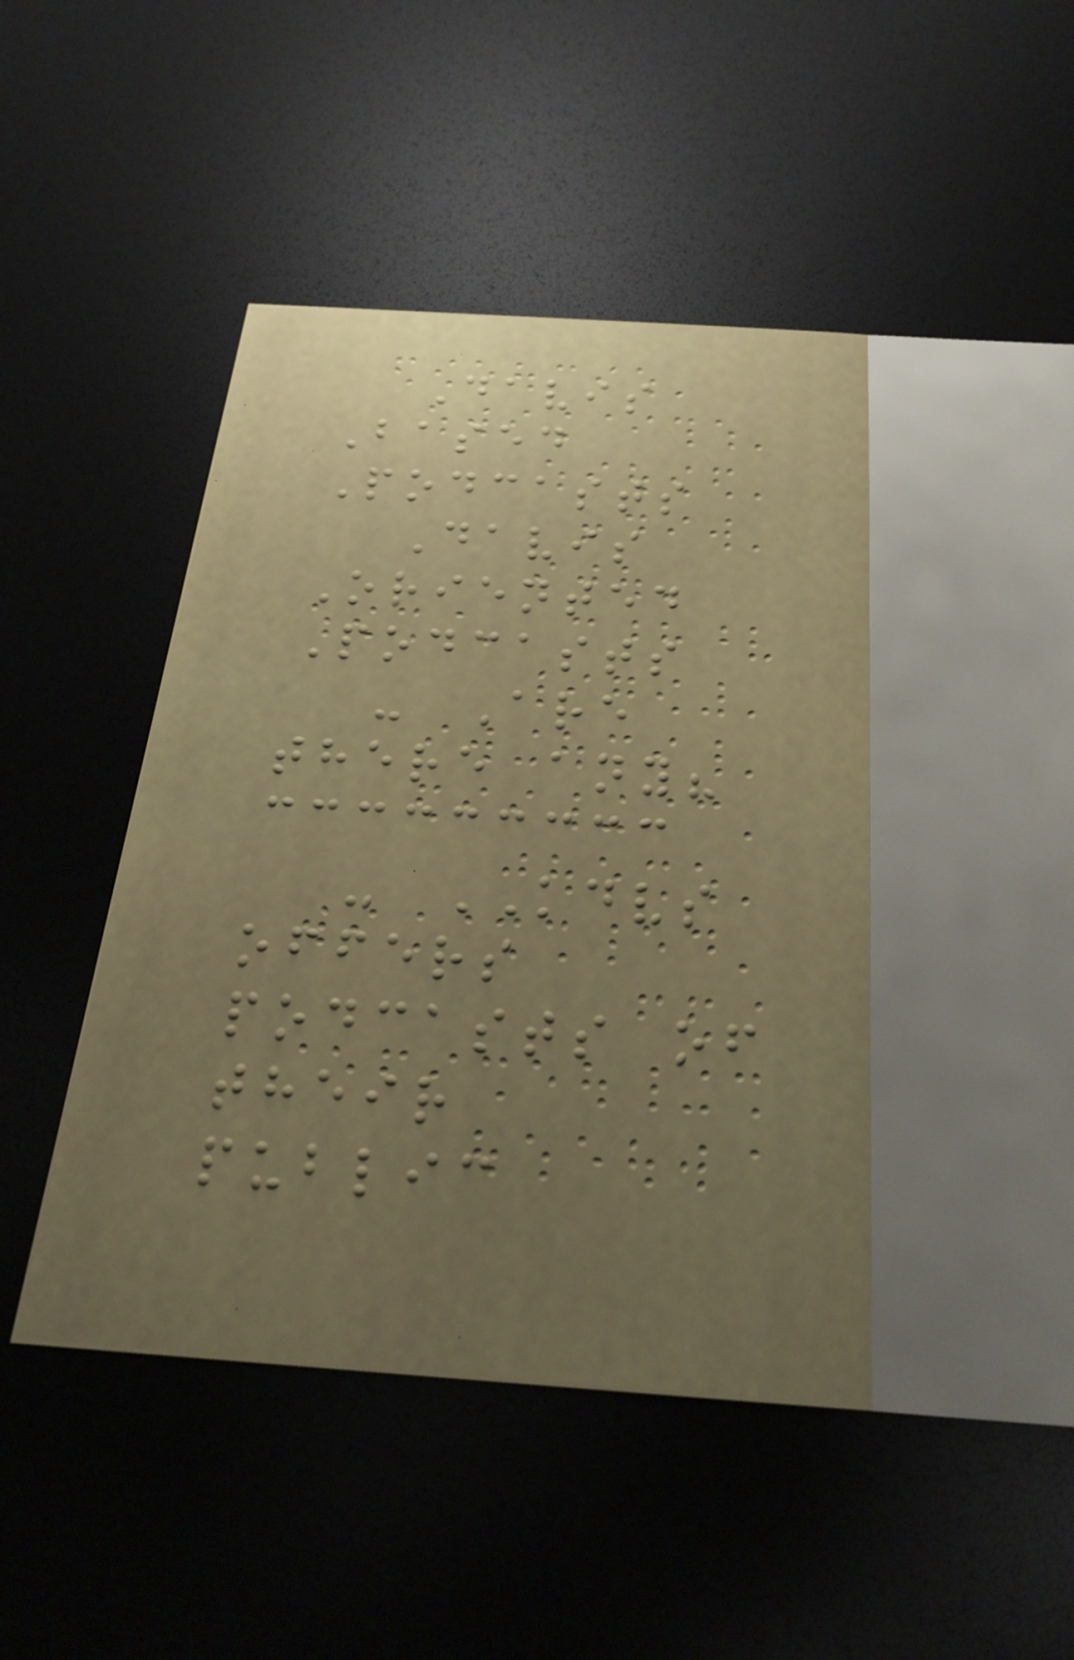Davis
Based
Podcasts
Davis
Oriented
Podcasts
- Are
there any?
- KDVS
offers
podcasts of
their
public
